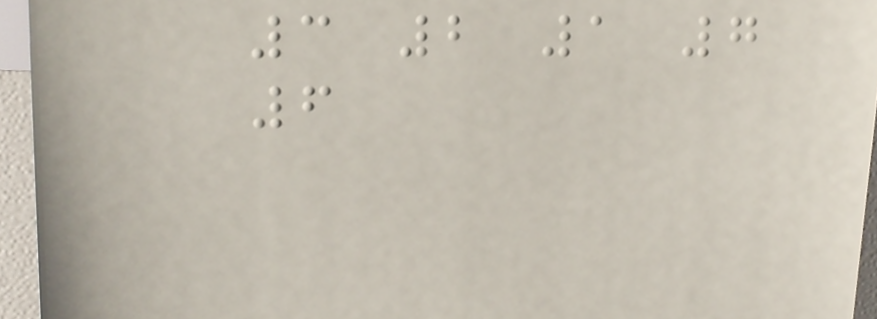3 2 1 7
6
